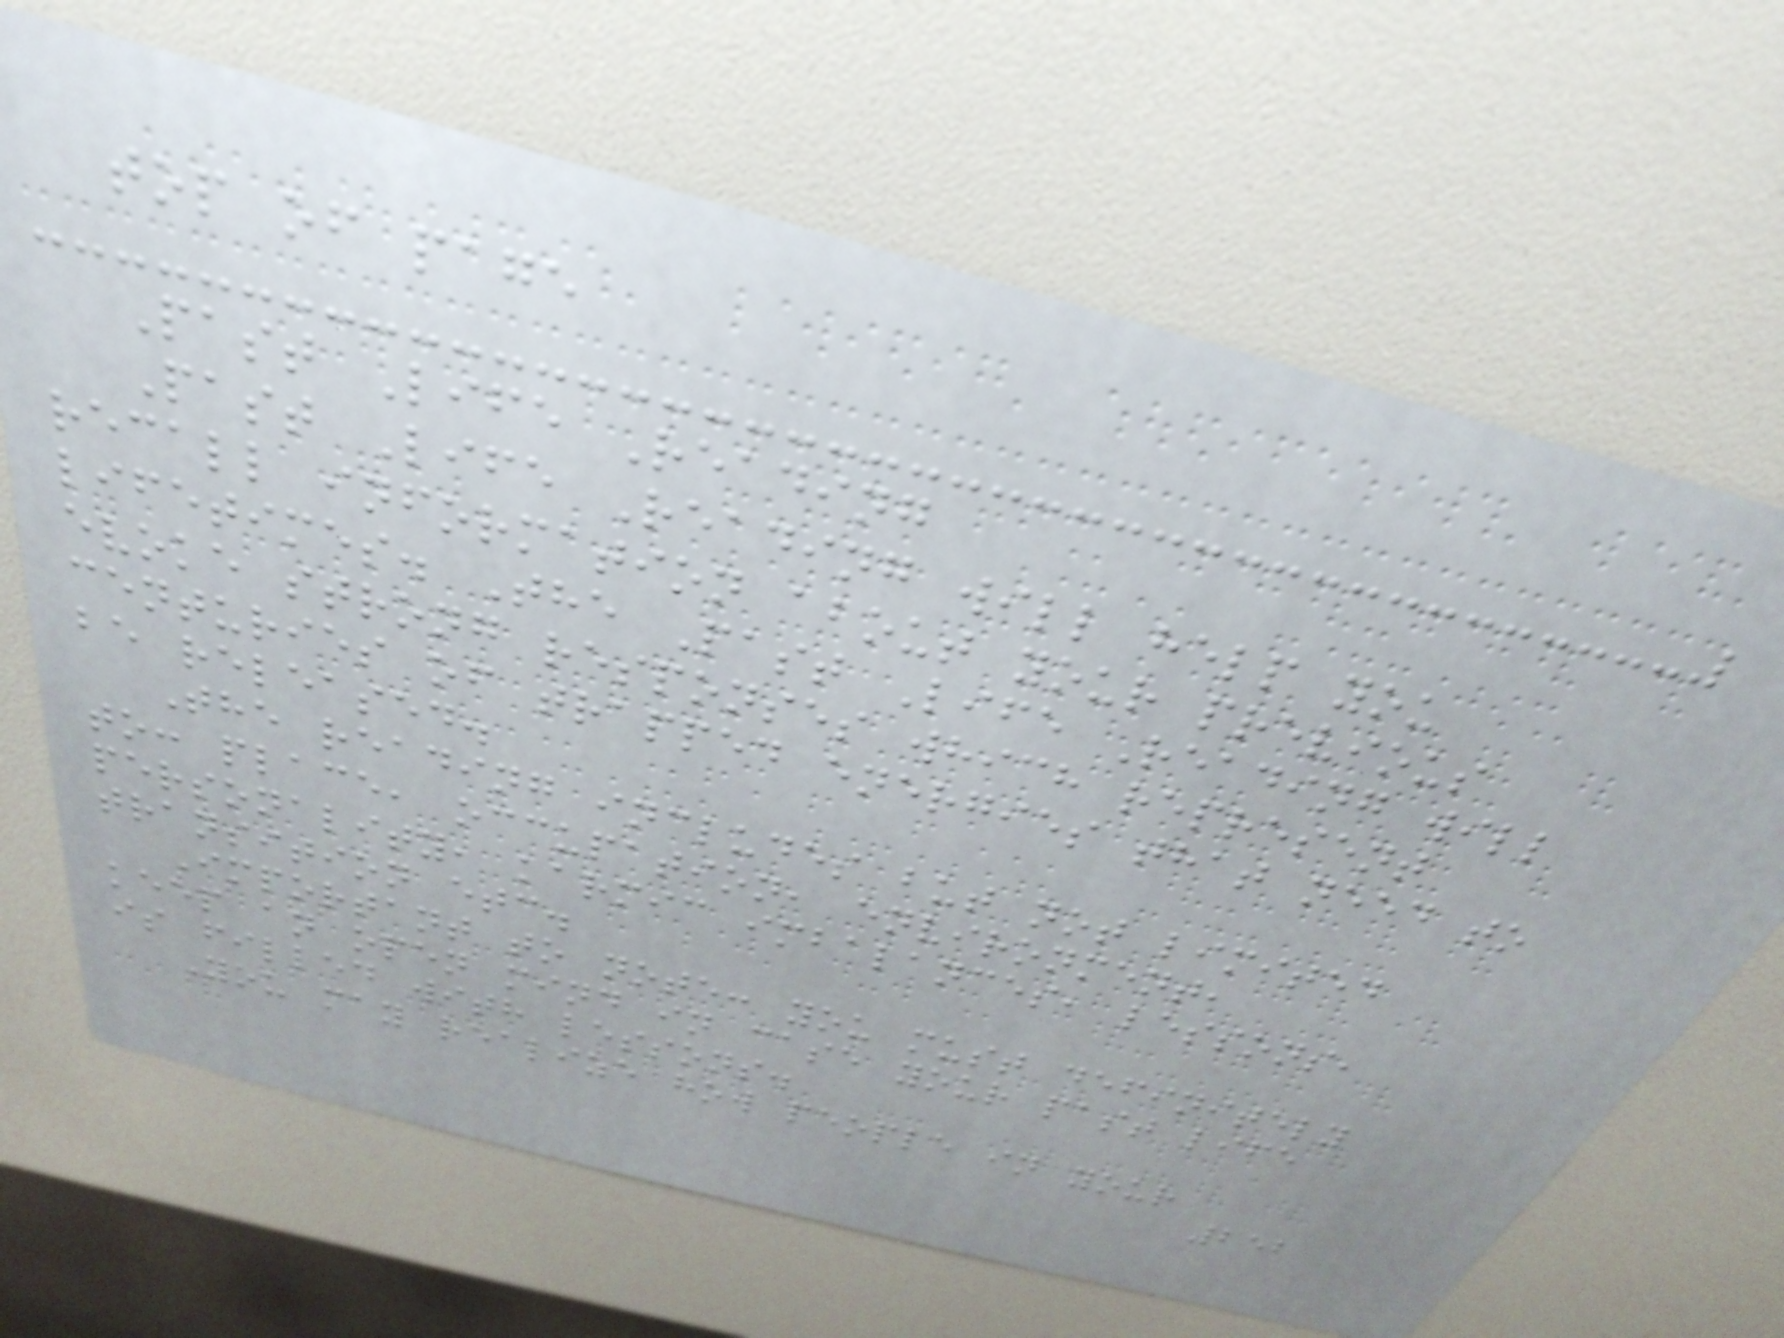top of page
Past Life Reading
Past Life Reading will help you
recall information about your previous
lifetimes. The Past Life Reading will
evoke strong responses which represent
centuries of trapped energies that need to
be released.
The reading includes but not limited
to: place, occupation, environment,
personality, karmic imbalances, lessons,
transition etc.
Important to note: you must definitely
keep an open mind in case your past life
is filled with lessons.
You may realize how people in your
252
